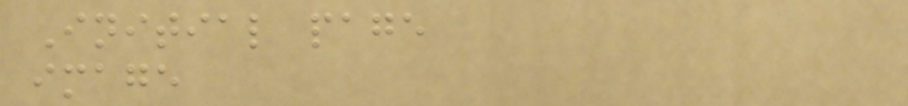Initial page
image
